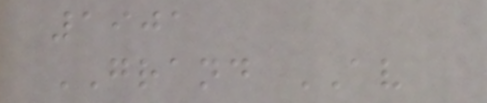1901
GRAND AV
